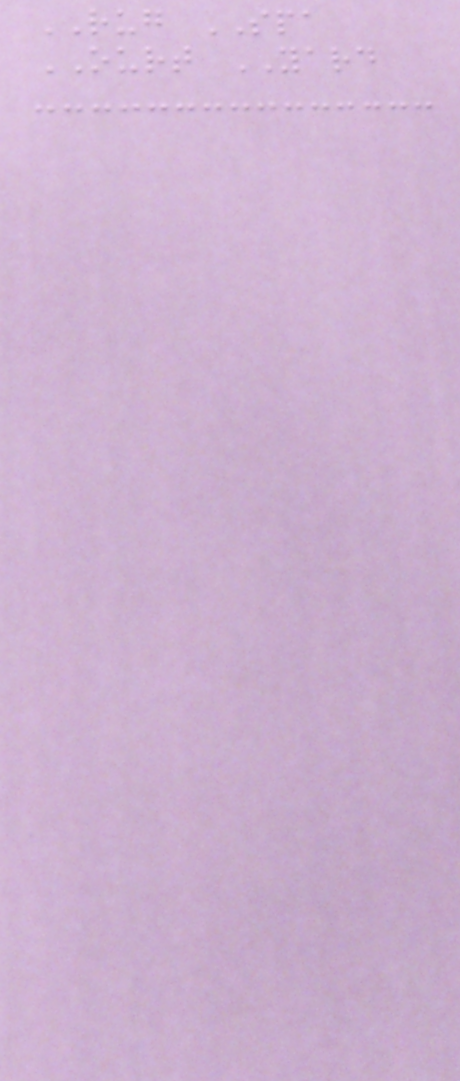RUG SPA
OURT YARD
